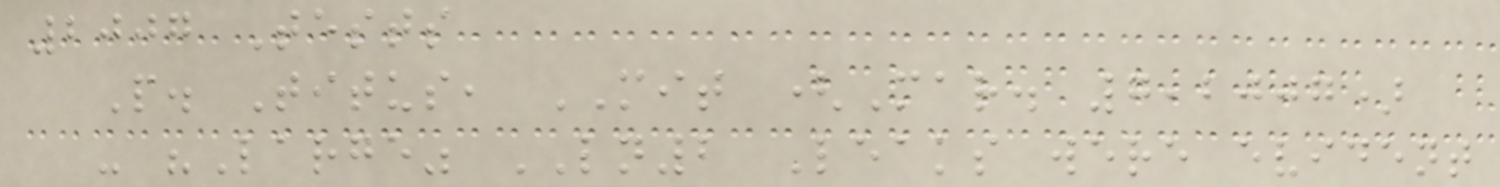2007 Tests
P. Titus, MIT (Mar. 7,2007)
- "Large" LN2 Leaks were evident
